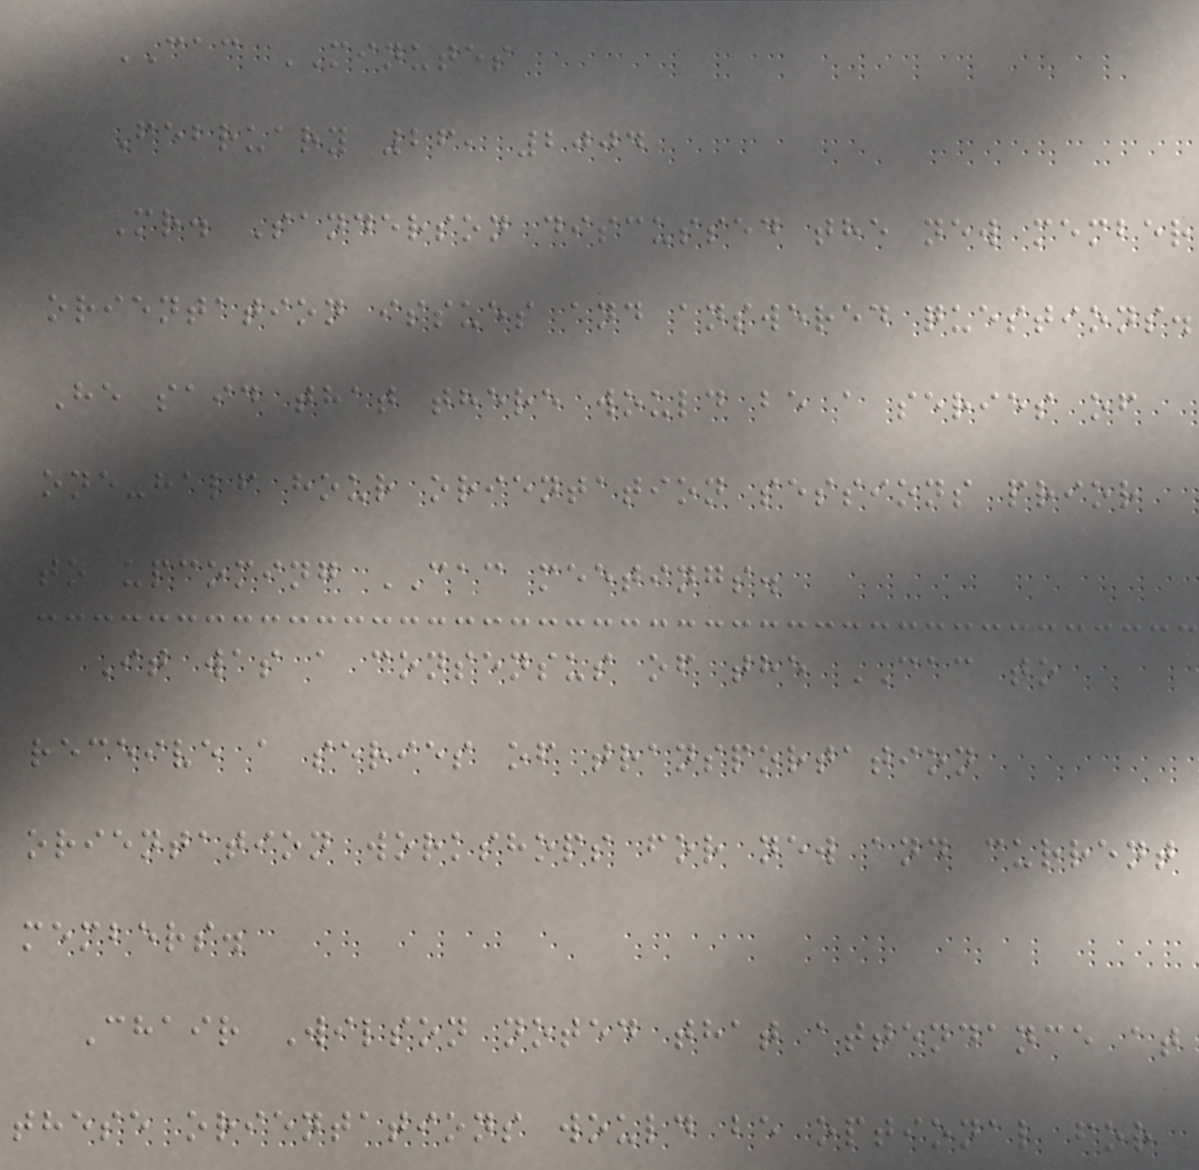CAC MINUTES
February 26, 2004
Mr. Sanderson discussed the new member
orientation issues and answered questions.
He said that there would be a series of
one-half hour orientation sessions prior
to upcoming CAC meetings.
It was a consensus of the CAC to
receive a series of transportation
orientation workshops for new and current
members.
Chair Wilson noted that attendance at
these orientations would be optional for
